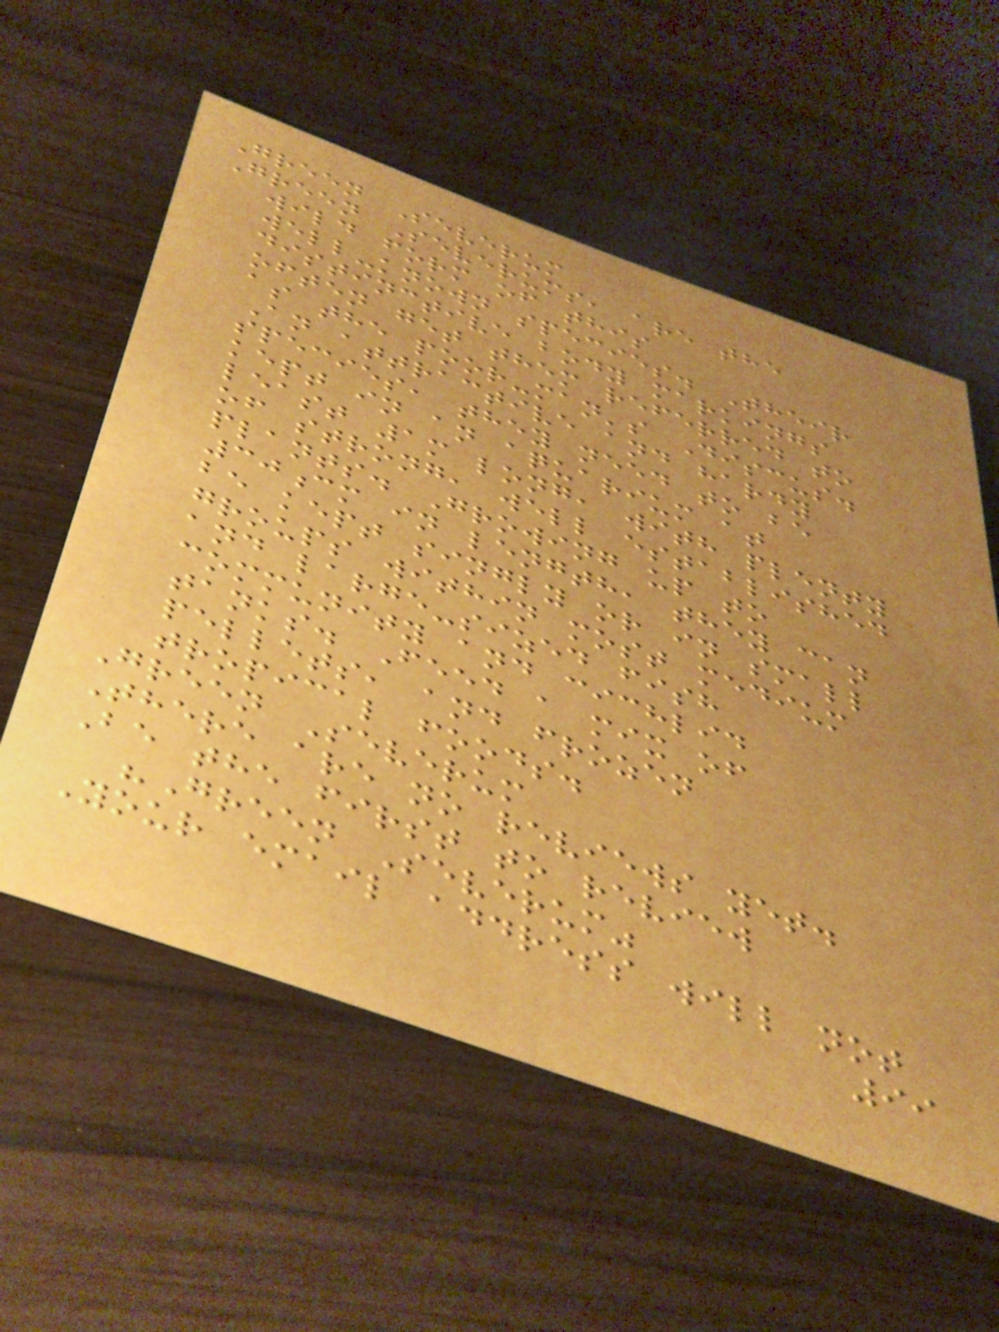Green Severum
Green Severums, are the
wild form of this
well-known species. Their
distinctive body markings
often get them referred to
as the poor-man's Discus.
An attractive and hardy
species, they need to be
kept in an aquarium at
least 1m long, with plenty
of strong, well established
plants. Growing up to
30cm in length, they can
be kept singly or in small
groups within most medium
and large-sized fish
community and cichlid
tanks. Feed a mix of
pellets, and frozen
tropical foods.
Green Severum
There are no reviews yet.
Be the first to review
"Green Severum"
Your email address will not
99
